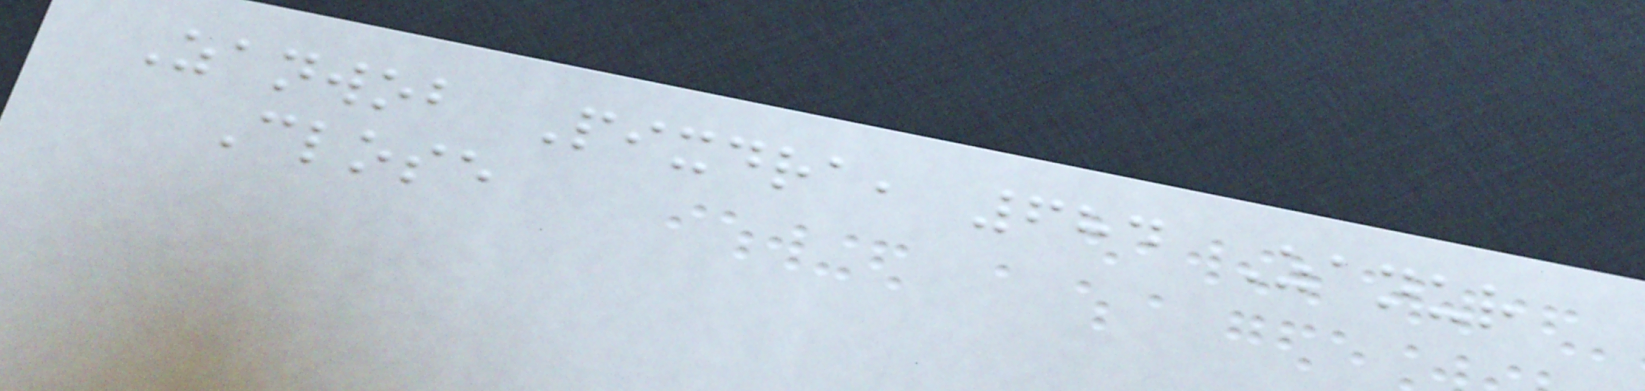Zanwob Pixdra, 684 Zanur
Close
